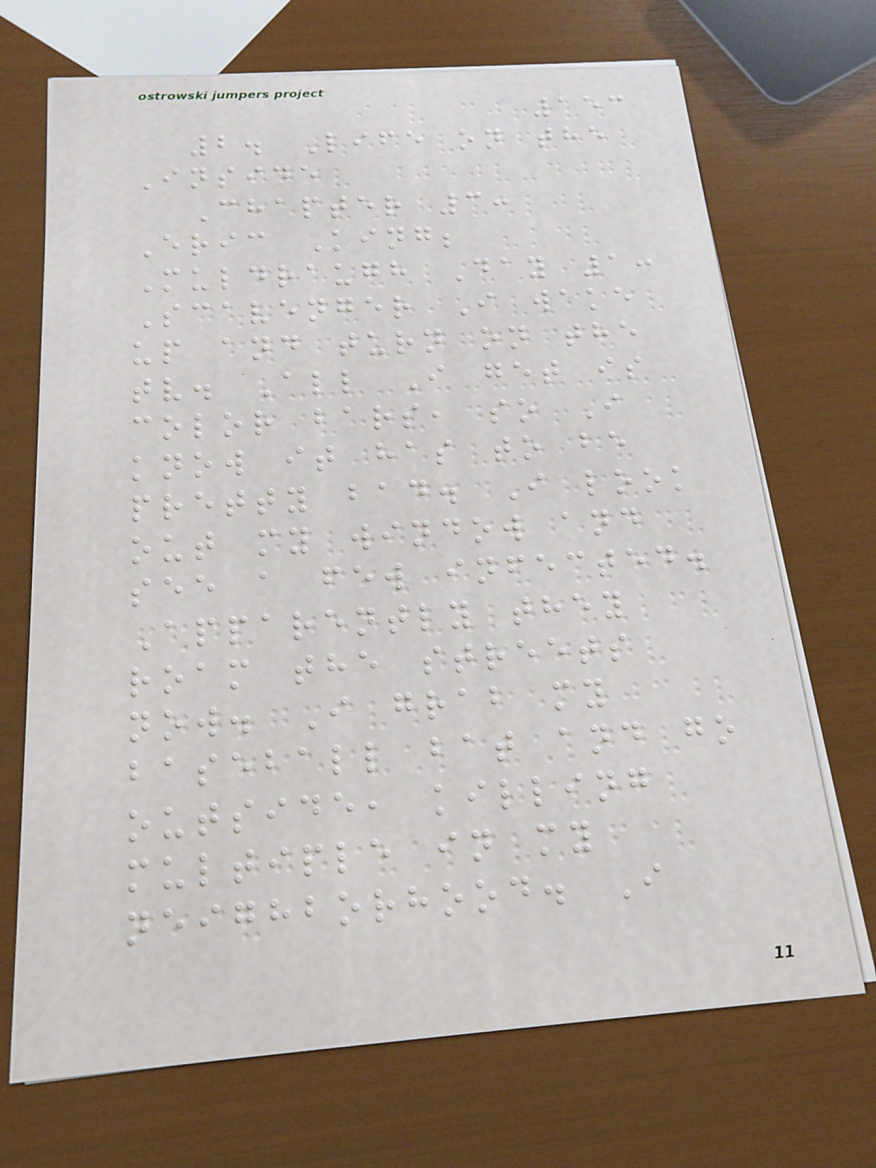153
2. Life on the
Inside
Chapter 3:
Eric King;
Muldraugh Day 1:
Scavenger I wake
up and turn on the
tv. All I get is
color bars, so I
know it has to be
pretty bad. I look
out my window and
see a few infected.
Apparently they
roam the streets
now. I grab my
baseball bat and go
outside, killing
multiple in my
neighborhood. I
